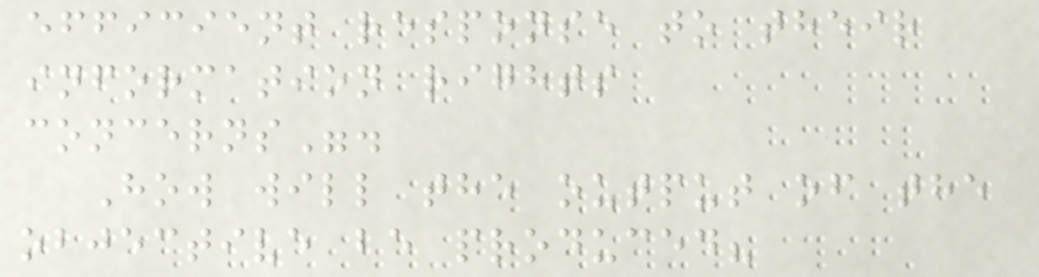efficient response to their
information rights
concerns".
How will the output of the
objective be produced?
